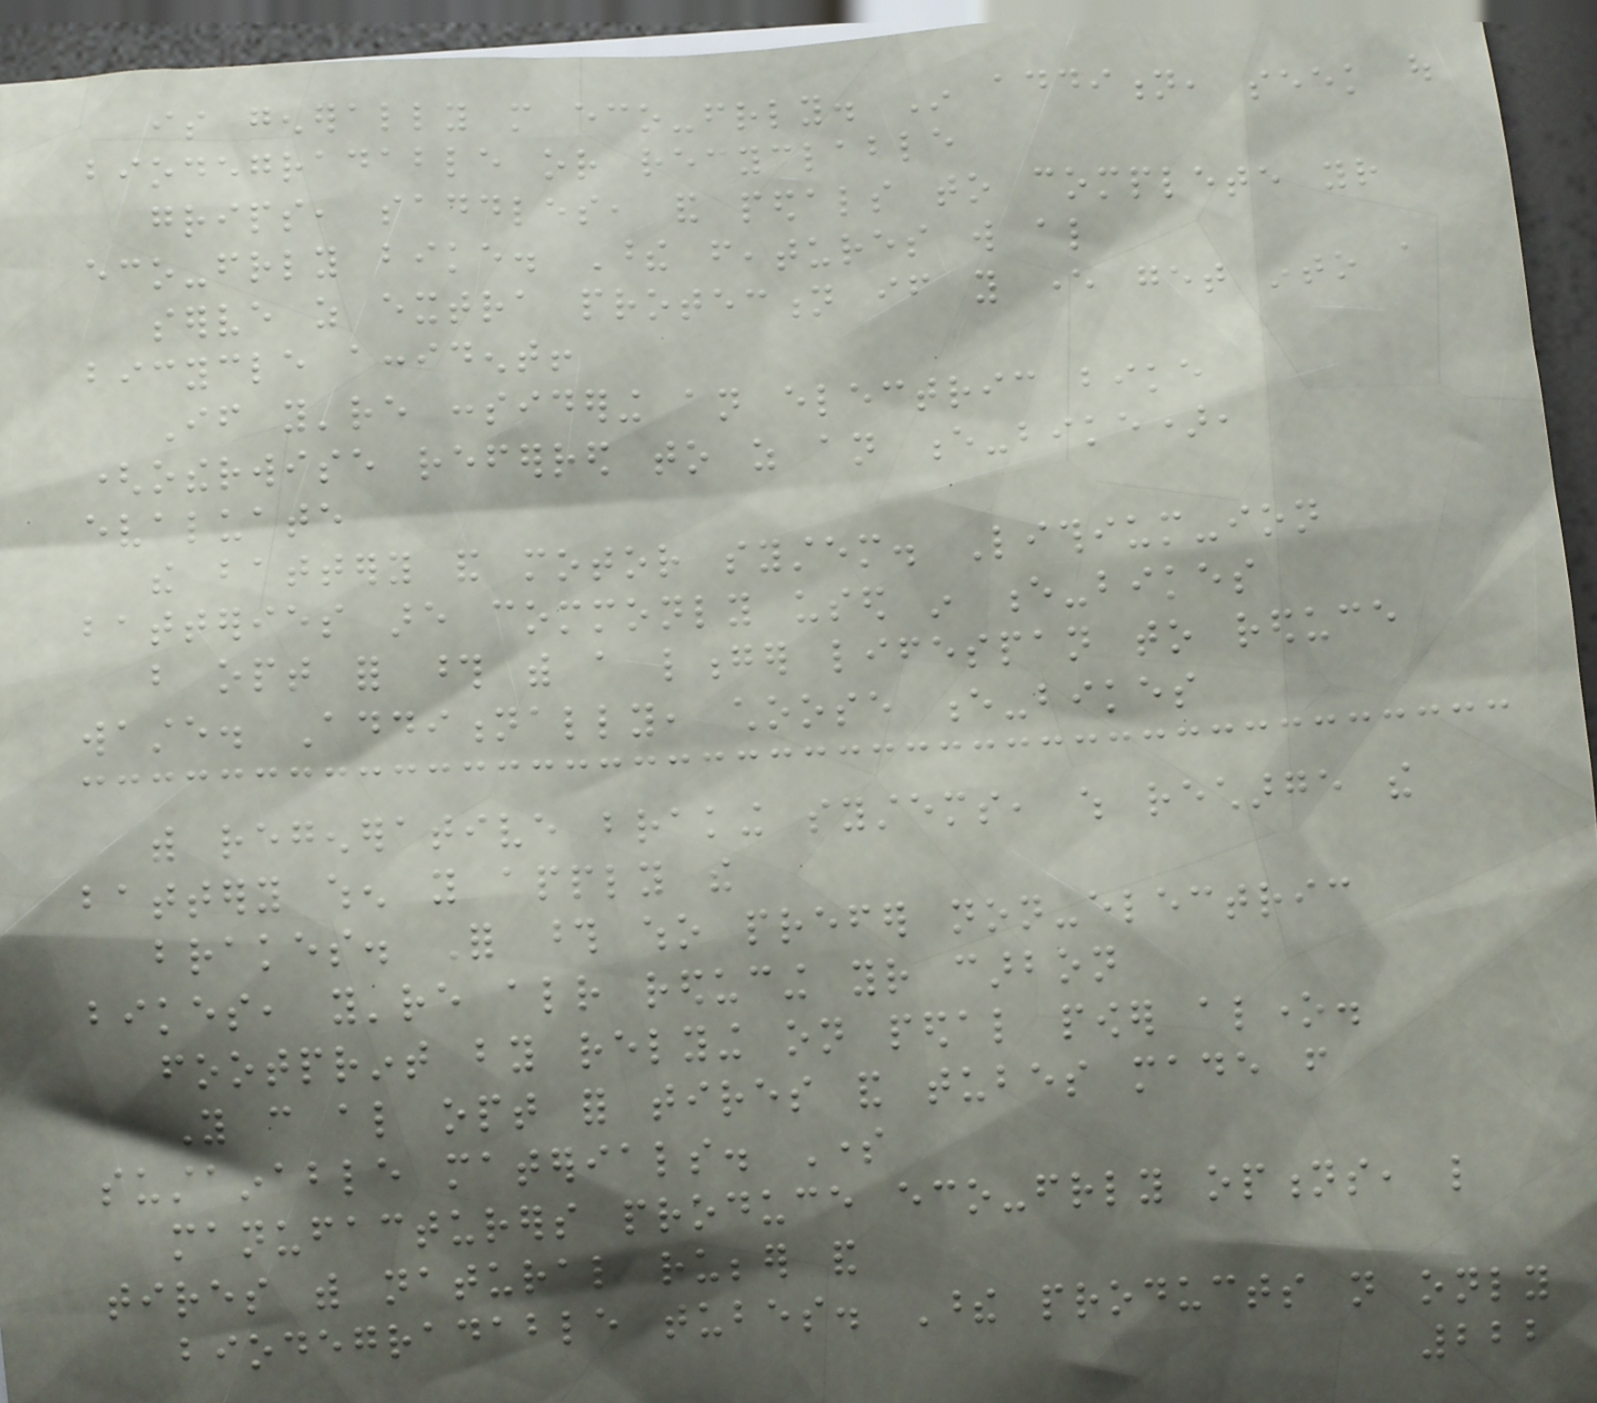is generally more eco-friendly. In addition, seek out
biodegradable or recyclable
grips, saddles, and pedals to complete your
eco-friendly bike. These features will also
serve as extra protection if you ever get into a
bicycle accident!
If you're considering an electric bike
(otherwise referred to as an e-bike),
evaluate
the battery and motor system. Lithium-ion
batteries are commonly used in e-bikes
but opt for those with a longer lifespan to reduce
waste. Additionally, choose e-bikes
with regenerative braking systems, which recharge the
battery when you apply the
brakes. For those who prefer non-electric
bikes, you're already reducing your carbon
footprint by relying on pedal power alone.
You can also opt for tires and tubes made from
sustainable materials. Some
manufacturers produce eco-friendly options, like
tires with natural rubber and
biodegradable tubes. These products not only
222
